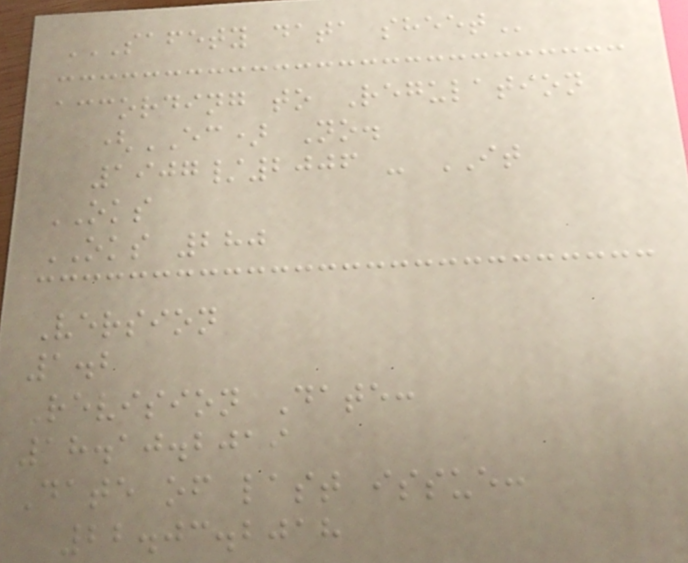SAFETY DATA SHEET
according to Regulation
(EC) No.
1907/2006 - IT
OKS
OKS 280
Version
1.2
Revision Date:
18.10.2019
Date of last issue:
22.03.2018
